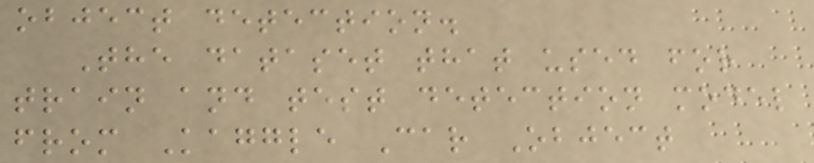object detection.
The dataset that used for
train and test detection model
from Kaggle Car Object
